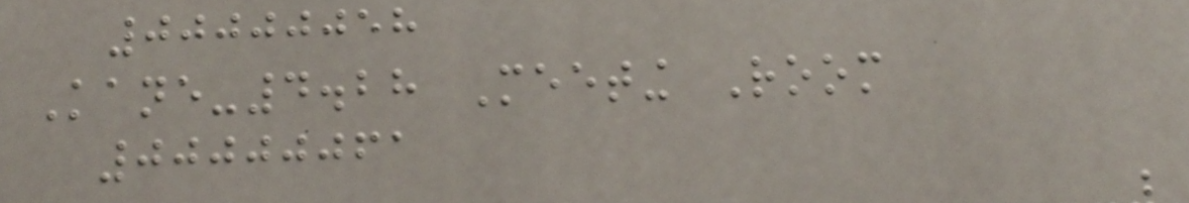00000058
Kane-4.28 Meeting Room
00000061
